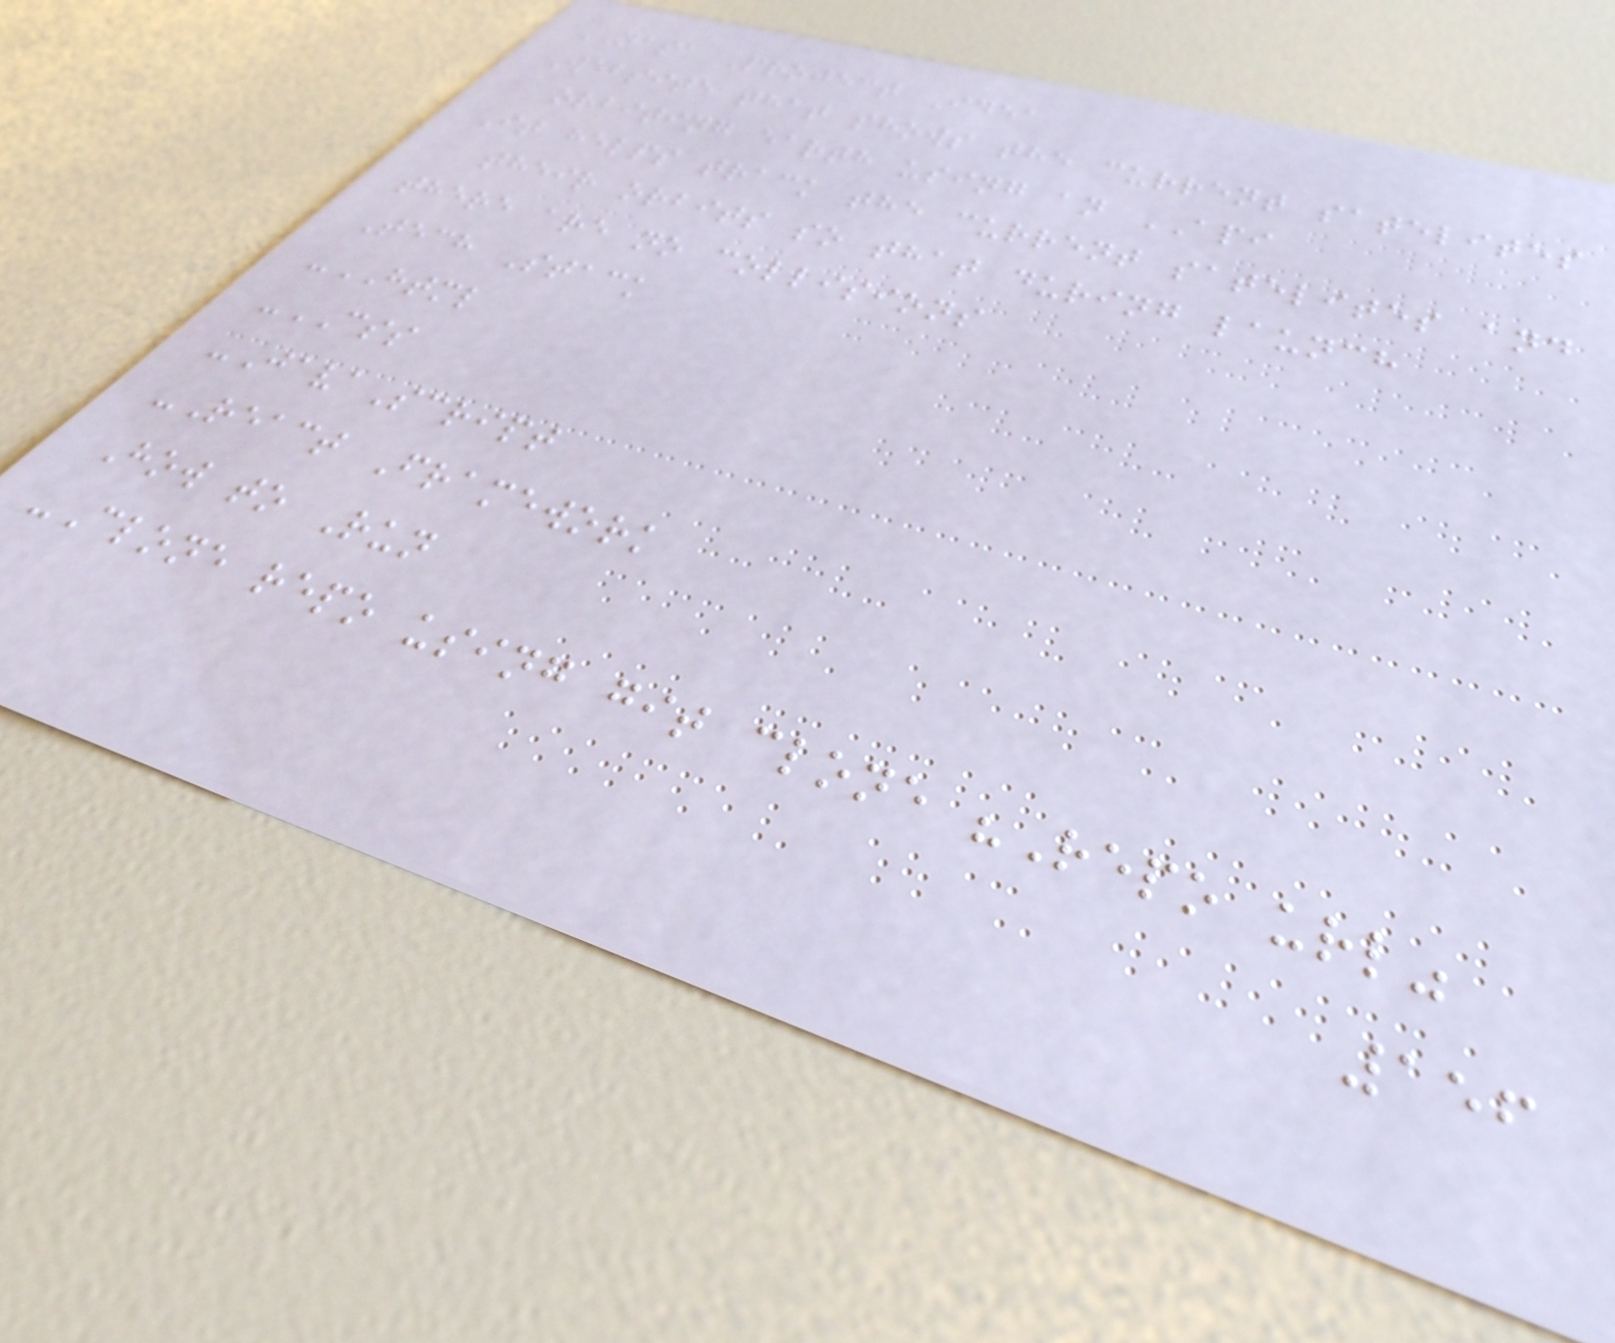NASA Project Idea
Website that shows the current satelites
orbiting earth using an API
It helps track the current satelites and
their orbits so that during launch
there are no collisions
Tech Stack
-HTML
-CSS
-JavaScript
-React Framework
How to Run
-Clone repo using git clone "Repo url"
156
